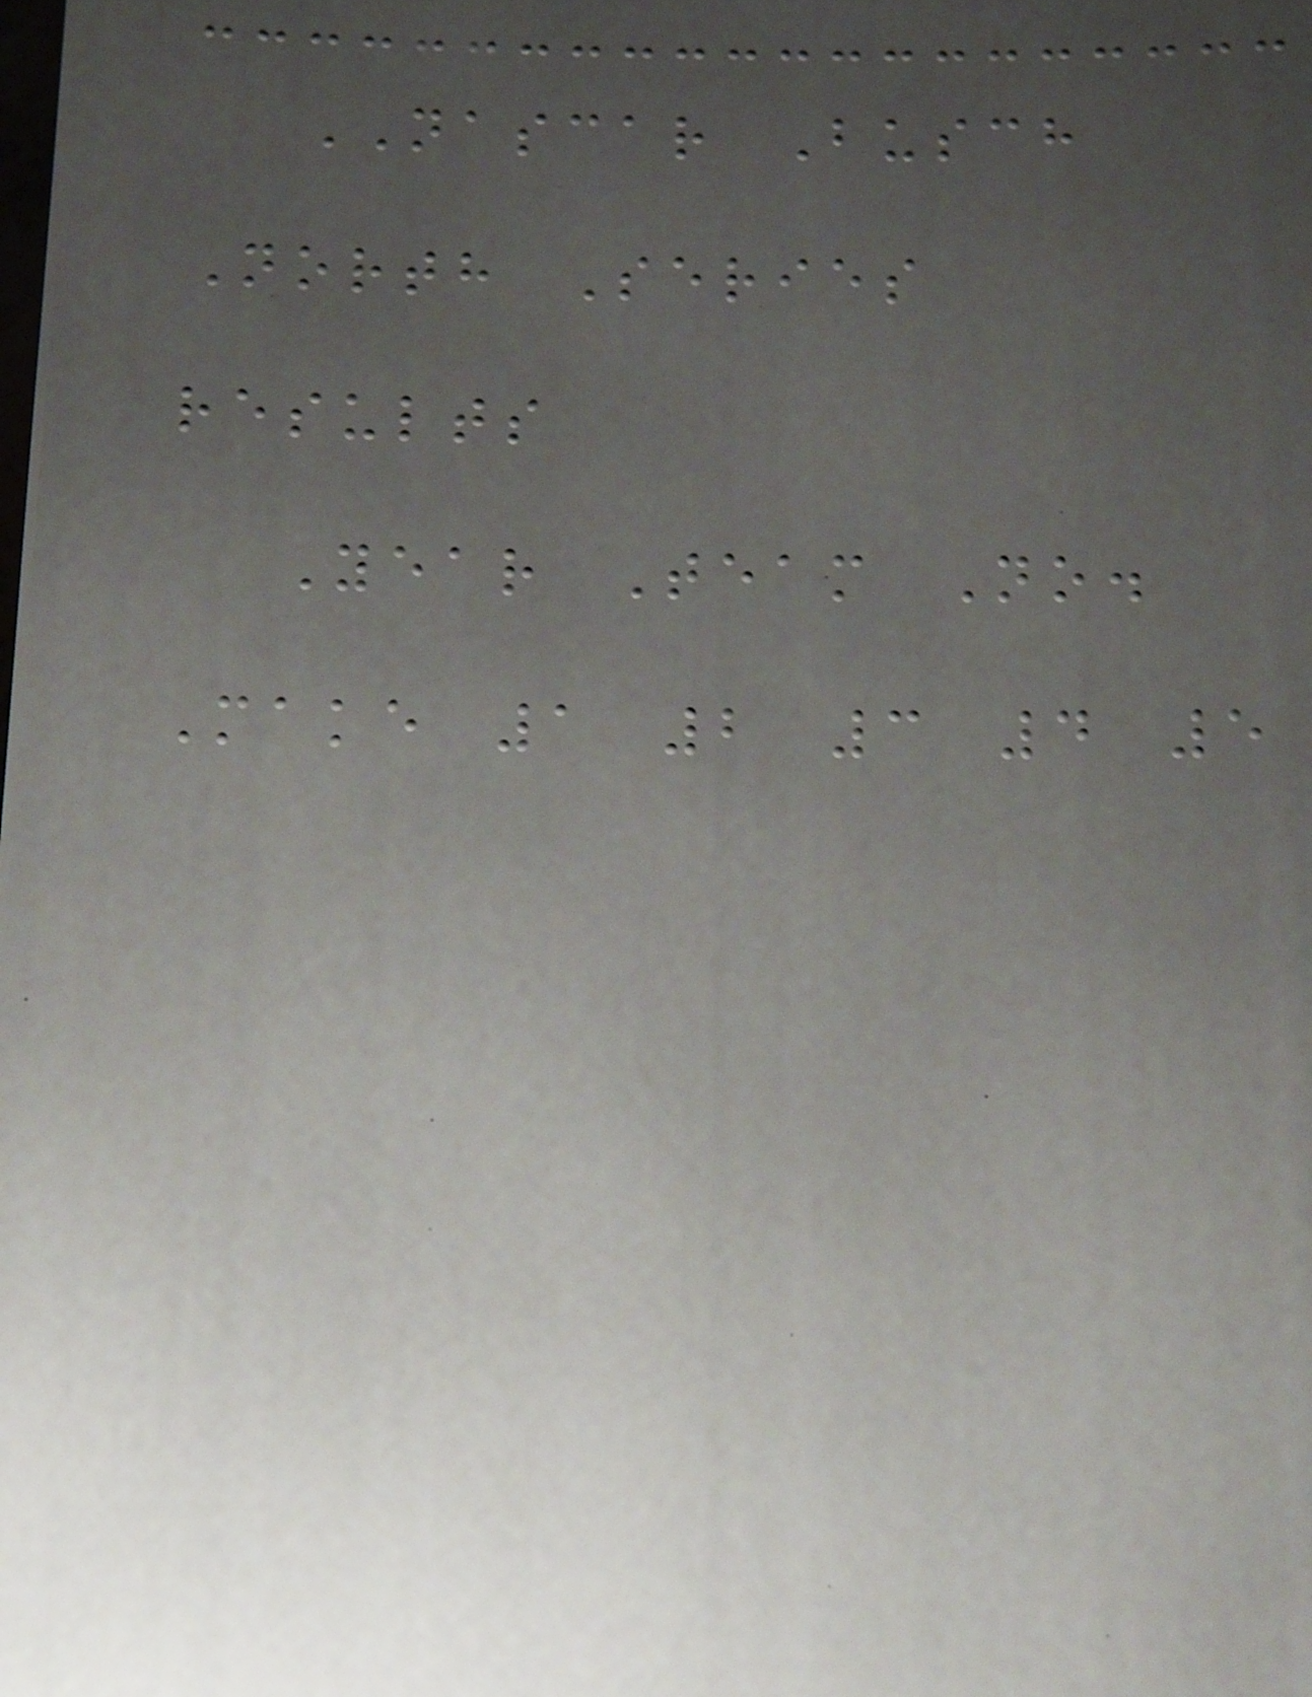NASCAR Busch
North Series
results
Year Team No.
Make 1 2 3 4 5
